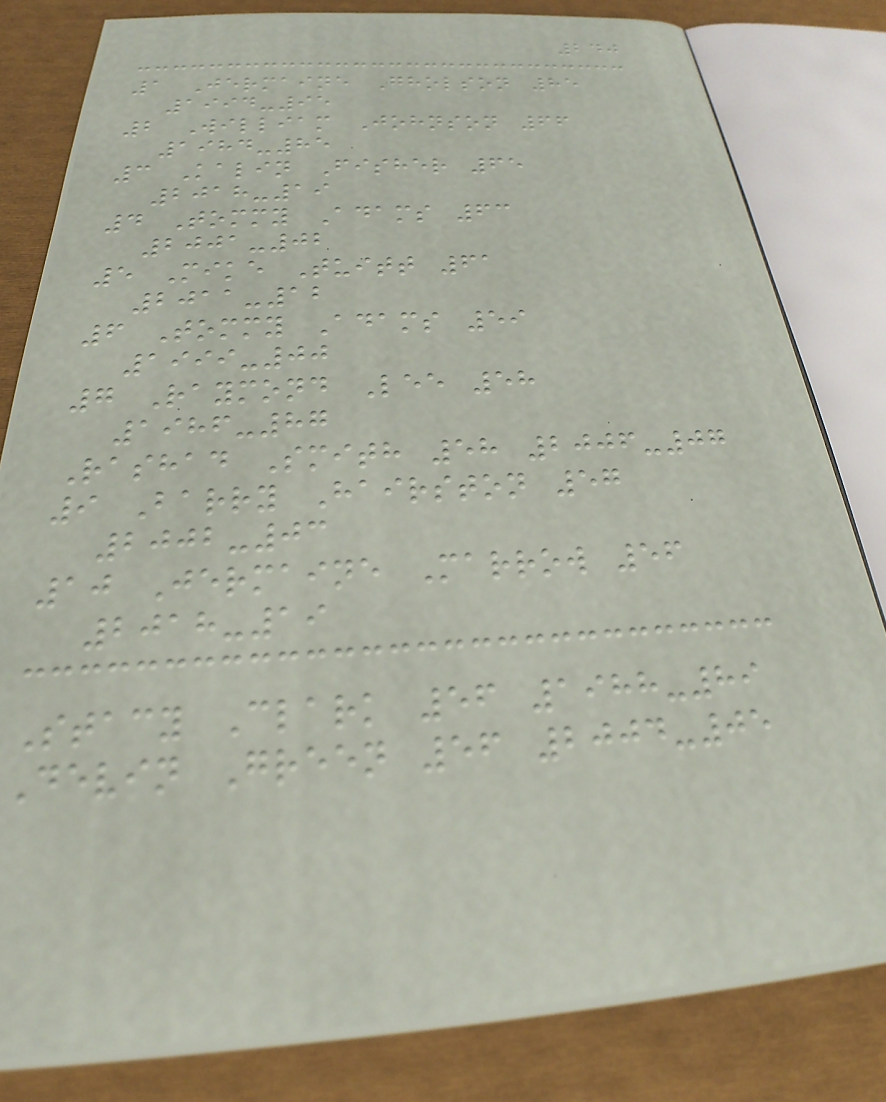240
1 Jermaine Gholson 85
1994-95
2 William Johnson 66
1984-85
3 Kalin Fisher 65
2018-19
4 Tommy Adams 63
2001-02
5 Mike Tuitt 61
2011-12
6 Tommy Adams 59
1999-00
7 Raymond Lee 58
1986-87
Rashad Smith 58 2006-07
9 Barry Hairston 57
2002-03
10 Jermaine Marrow 56
2018-19
Stacy Clark 56 1988-89
Devin Green 56 2004-05
